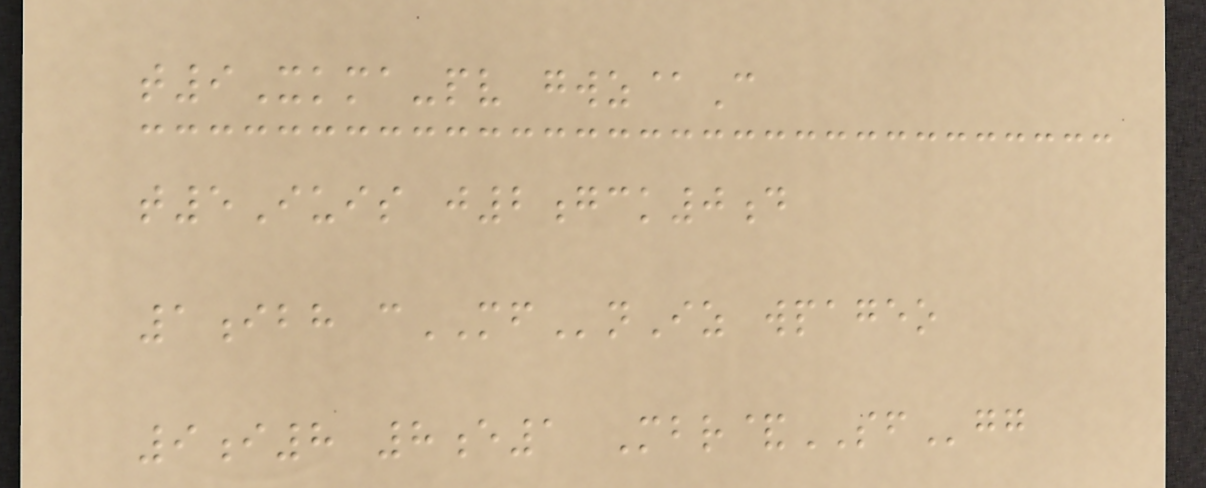t9Xkma-pv gwz@C
t5Iuis j2gck0d
1ibh cMFnIz wpageo
9i8 8e1 Mbr&SFgg
